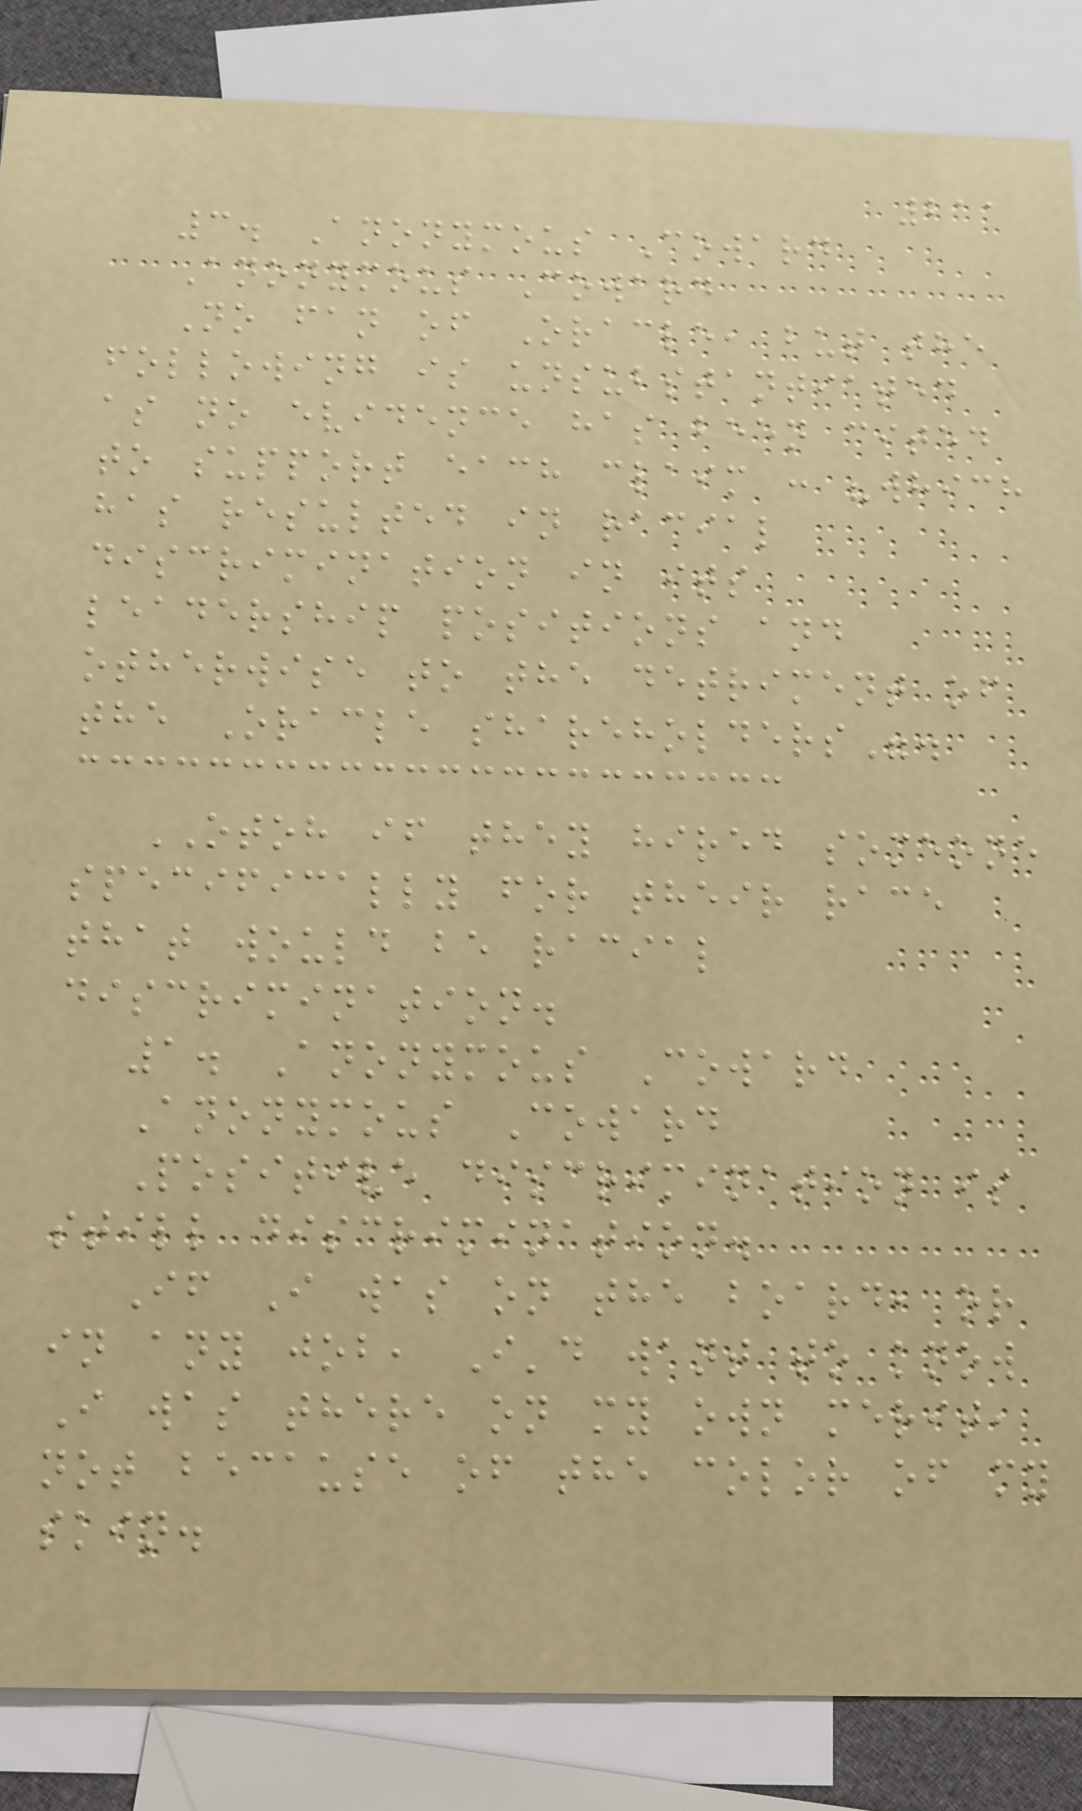211
3. Anonymous Coward
Anonymous Coward
No fan of Oracle, but the
following is unsubstantiated
as no evidence has been cited
to support each claim : "which
has resulted in racial
discrimination in its
leadership positions and
otherwise to the detriment of
the Oracle shareholders".
OTOH if they hired someone
specifically for their race
that would be racial
discrimination.
1. Anonymous Coward
Anonymous Coward
Positive discrimination is
still discrimination.
If I was on the board, or
in any job, I'd want to know
I was there on my own merit,
not because of the color of my
skin.
